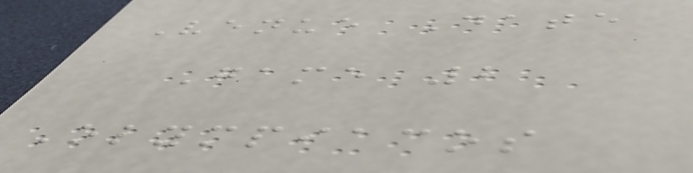Venue Date
Game 2
Olympiacos
